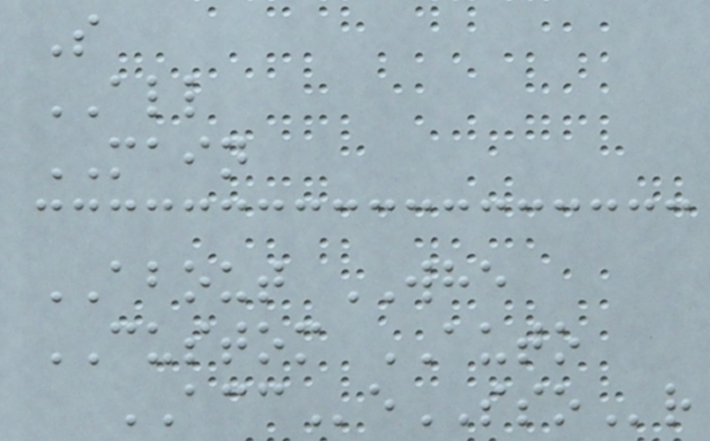S
ALL
MAIN
ABOUT WHE
CUSTOM AUTO
ACCeSSOr
